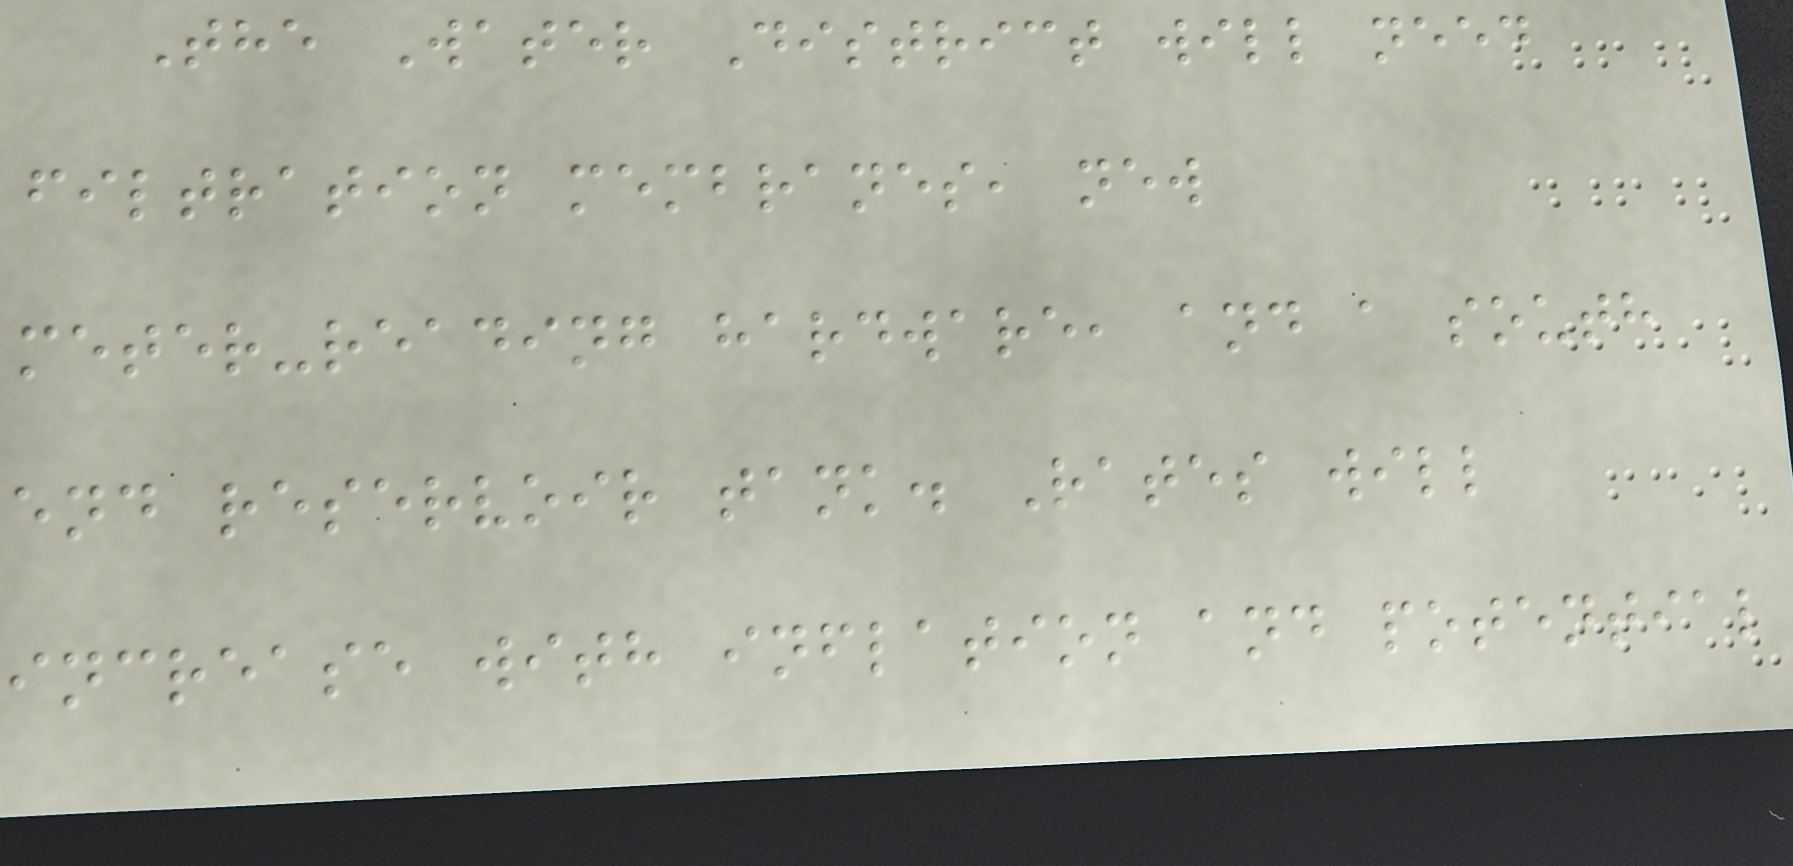The Water District will need
filtration membranes, new
meter-reading hardware, and a south
end reservoir tank. Rates will
increase with inflation and potential
